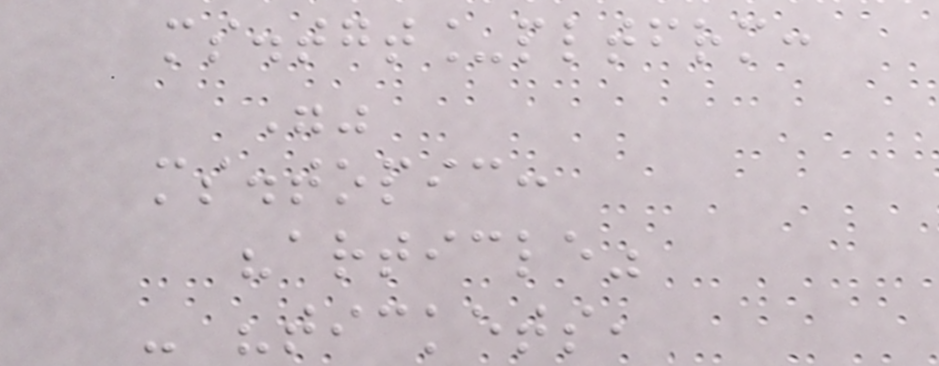ms.tgt_pltfrm:
""
ms.topic:
"article"
- "tickets,
